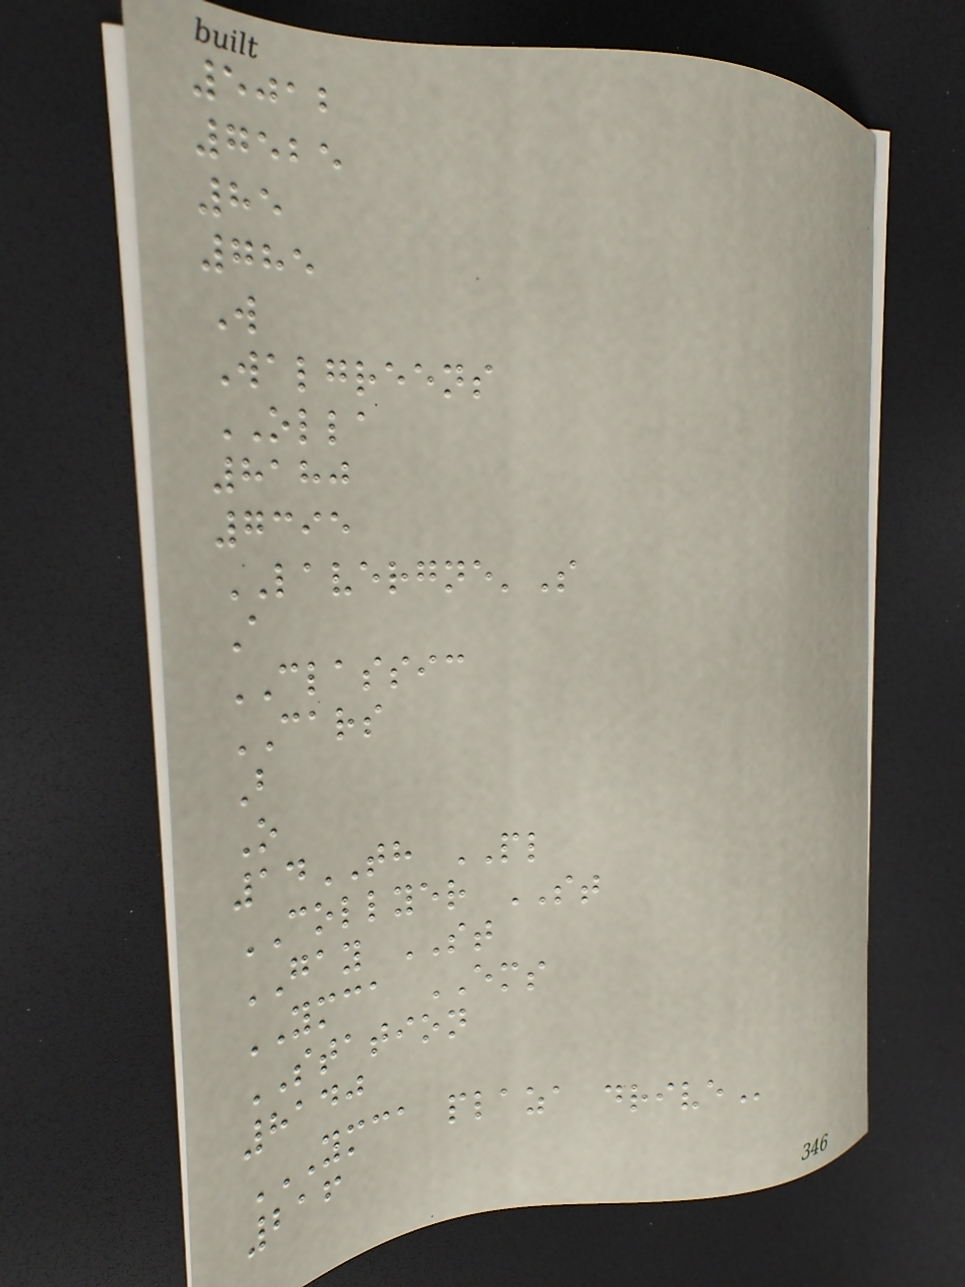5012
7525
85
785
W
Walgreens
OLLA
8180
7395
LAVERGNE'S
A
CLASSIC
CARS
B
O
14TH PL
COLLYER ST
GAY ST
YMCA EMS
STATION
8140
YMCA PLAZA DRIVE
216
